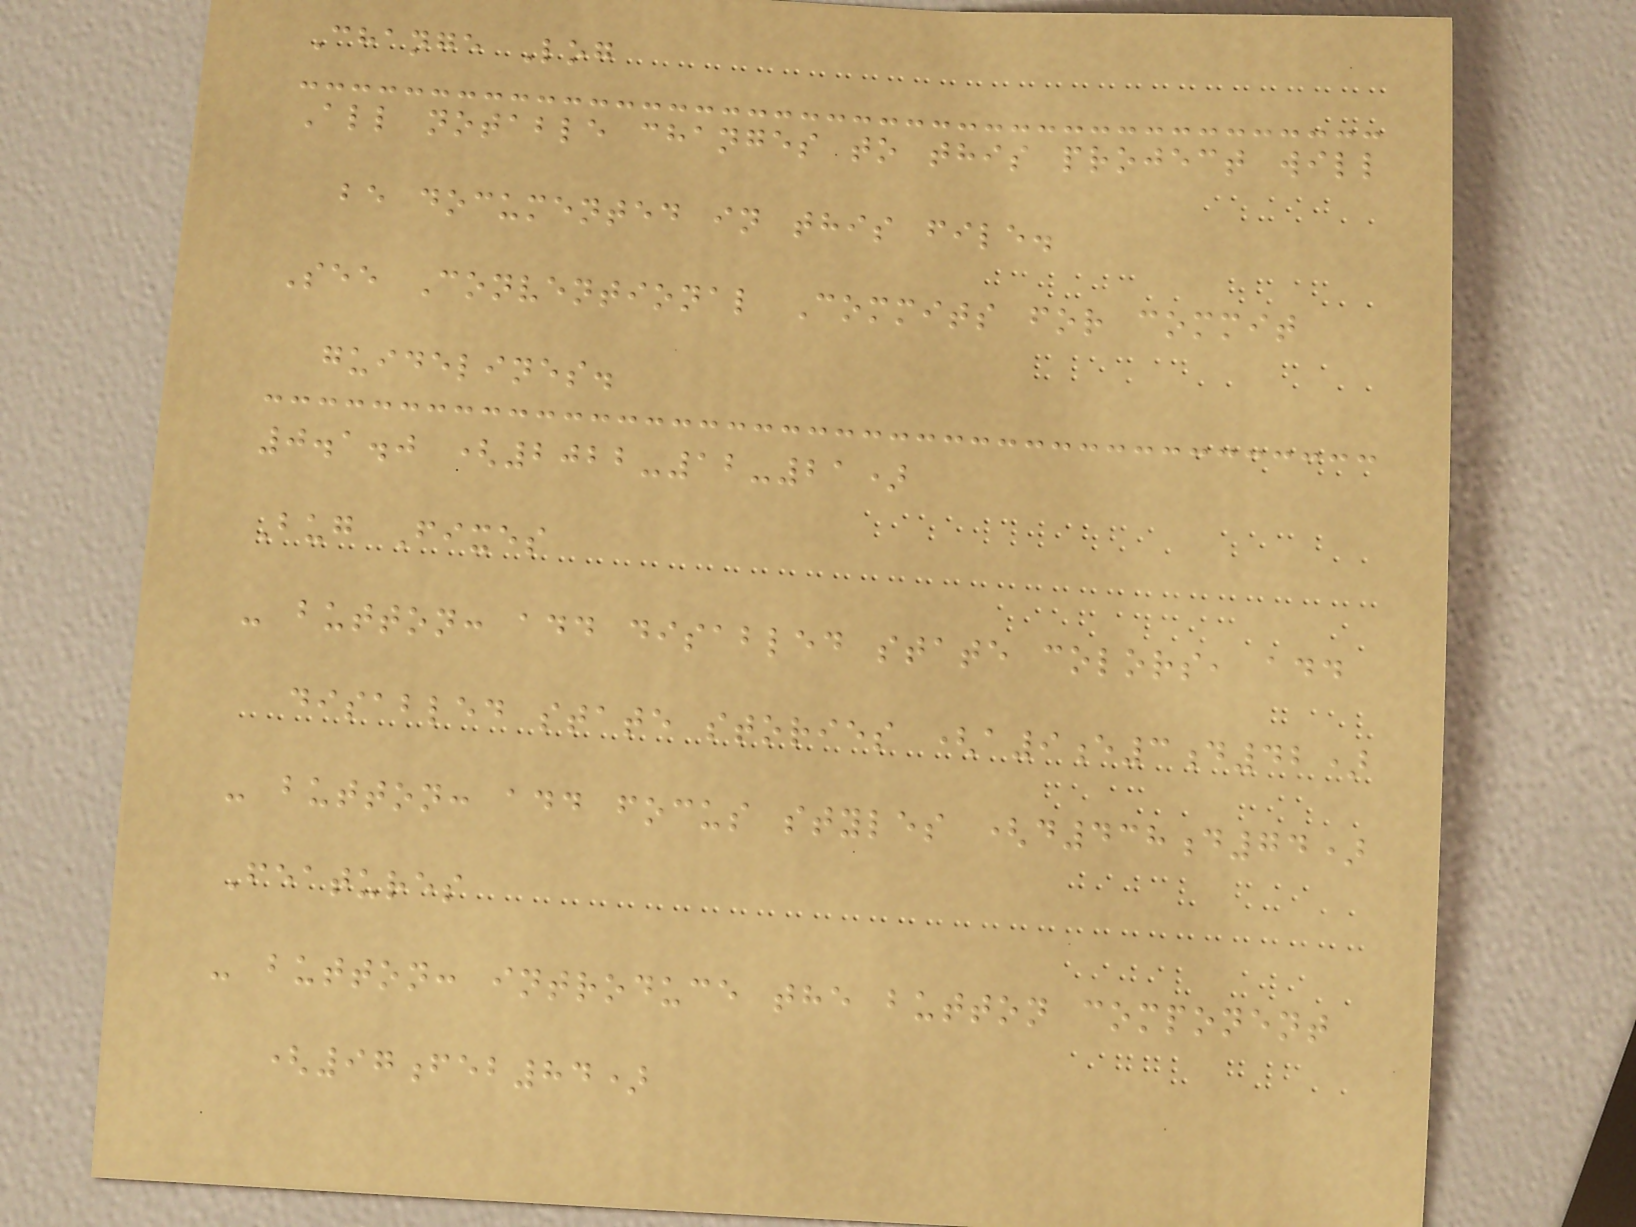Change Log
All notable changes to this project will
be documented in this file.
See Conventional Commits for commit
guidelines.
0.1.0 (2022-12-21)
Bug Fixes
- button: add disabled state colors, add
disabled state stories (a9e3d42)
- button: add focus styles (d438d74)
Features
- button: introduce the button component
(97feb84)
